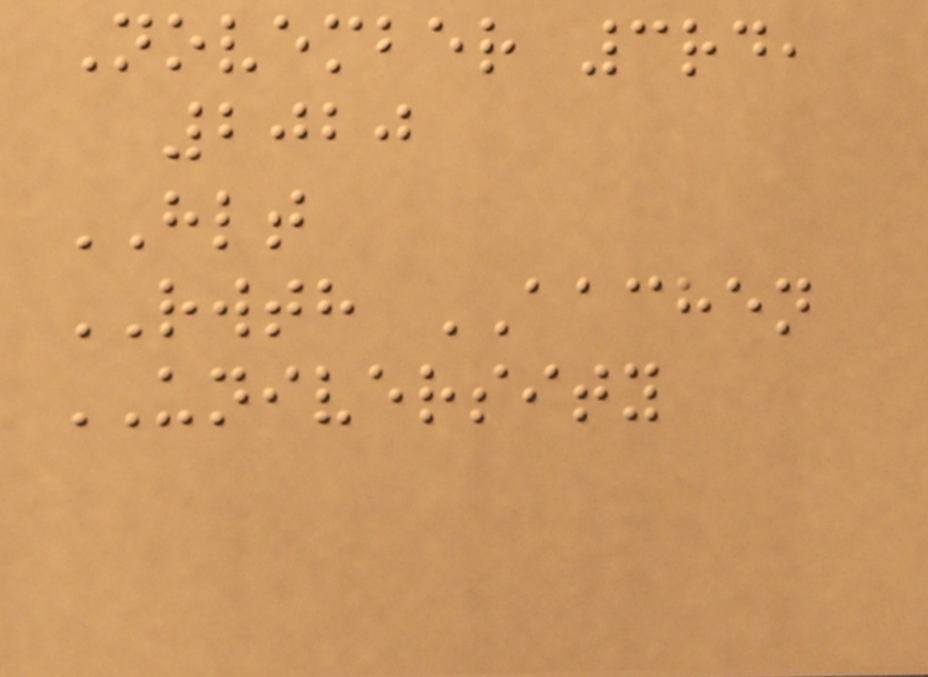November 3rd,
2020
HLT
RWTH AACHEN
UNIVERSITY
